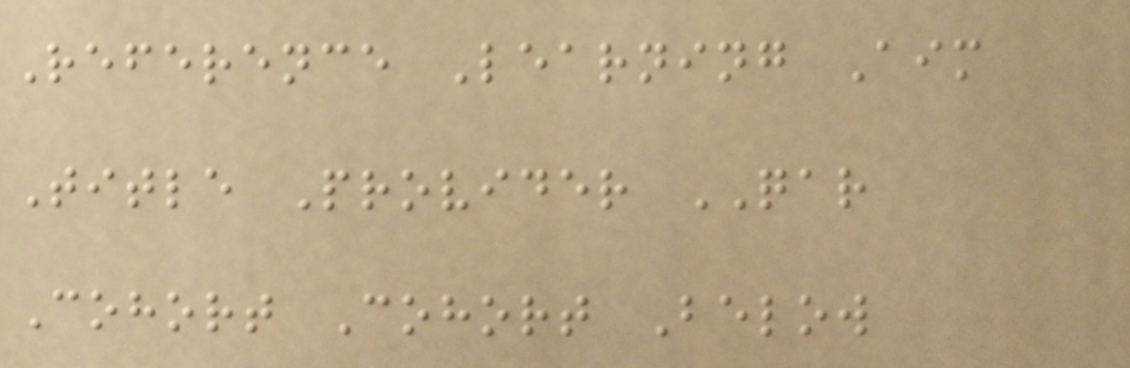Reference Learning Aim
Title Provider QAR
Cohort Cohort Below
